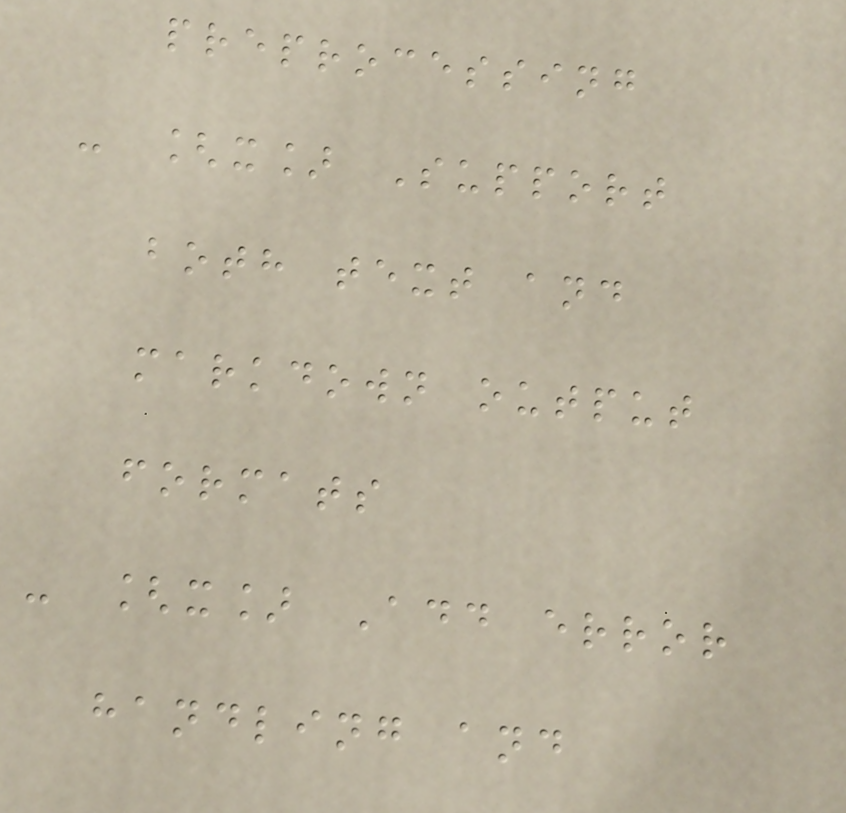preprocessing
- [x] Support
both text and
markdown output
formats
- [x] Add error
handling and
